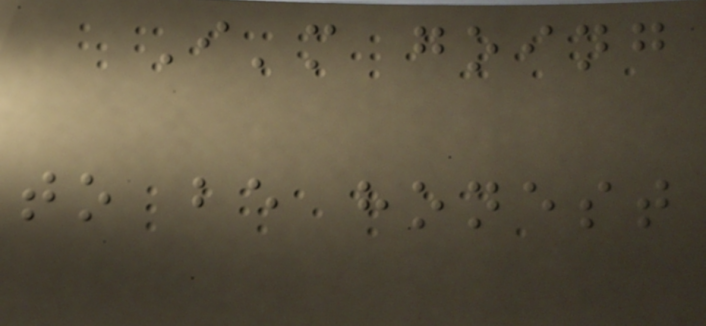I'm going
to be honest
